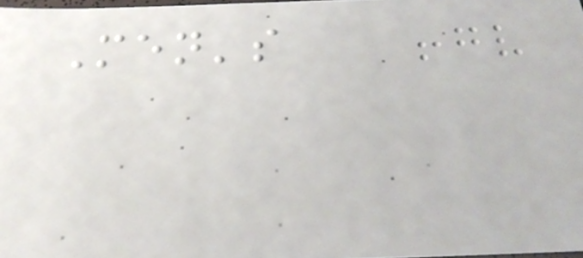Men's
